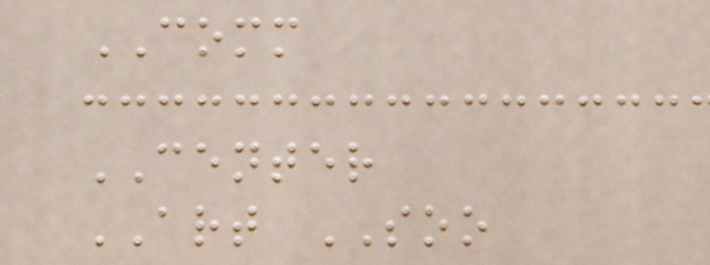COMM
CENTER
ART SOO
